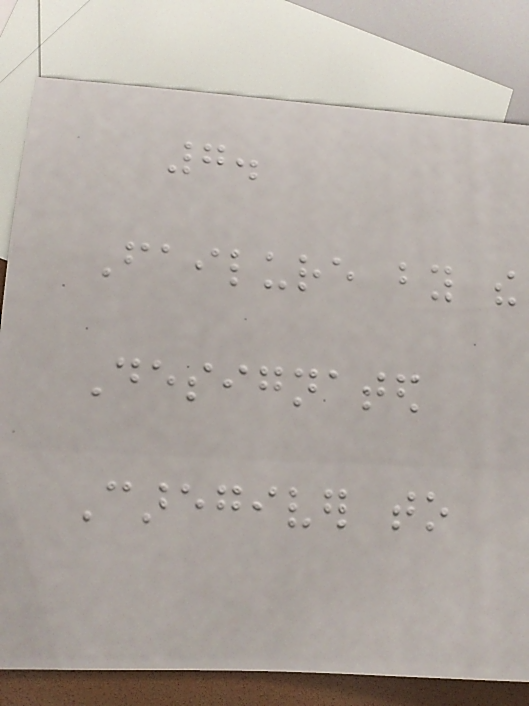7.
Failure by the
Designated
Caregiver to
